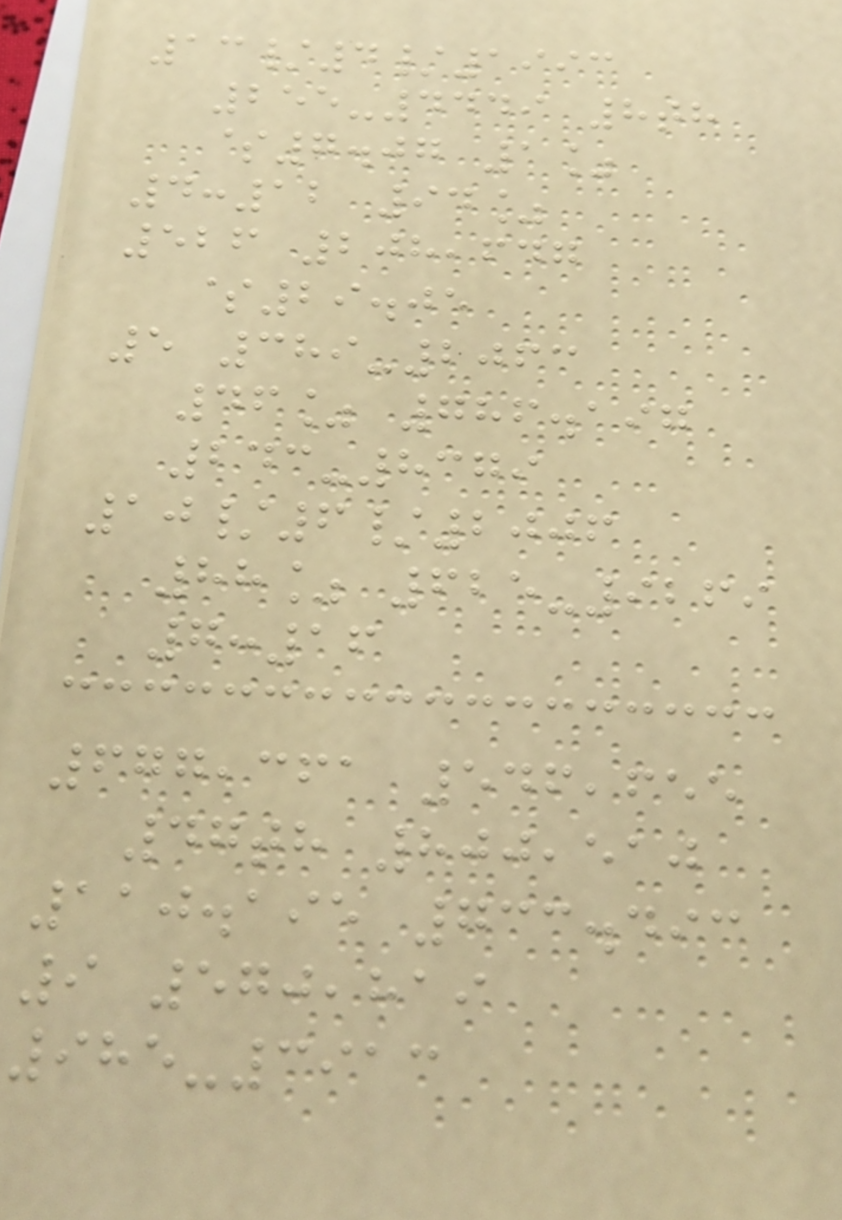13/4/1993
255-4449 8th
$7.07 1%
4:12 94%
526 208,647
$29.05
5 389-2063
46% 786.197
243-8379
10/6/2006
88% 625-9269
7:16
677,361 546,655
47th 800,510
110.195 733.493
9 570,819
985-3913
